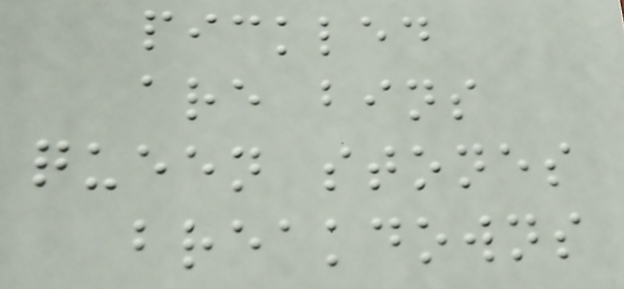pickled
are bins
queen stones
breakdowns
